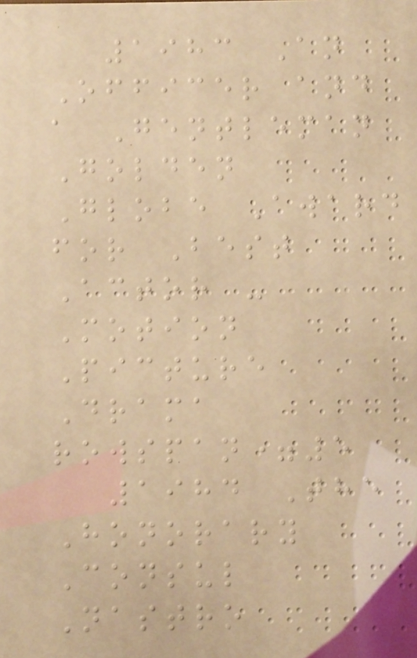1983 An
Officer and
a Gentleman
Golden
Globe Award
for Best
Actor -
Motion
Picture
Drama
rowspan=5
1984 The
Honorary
Consul
Nastro
